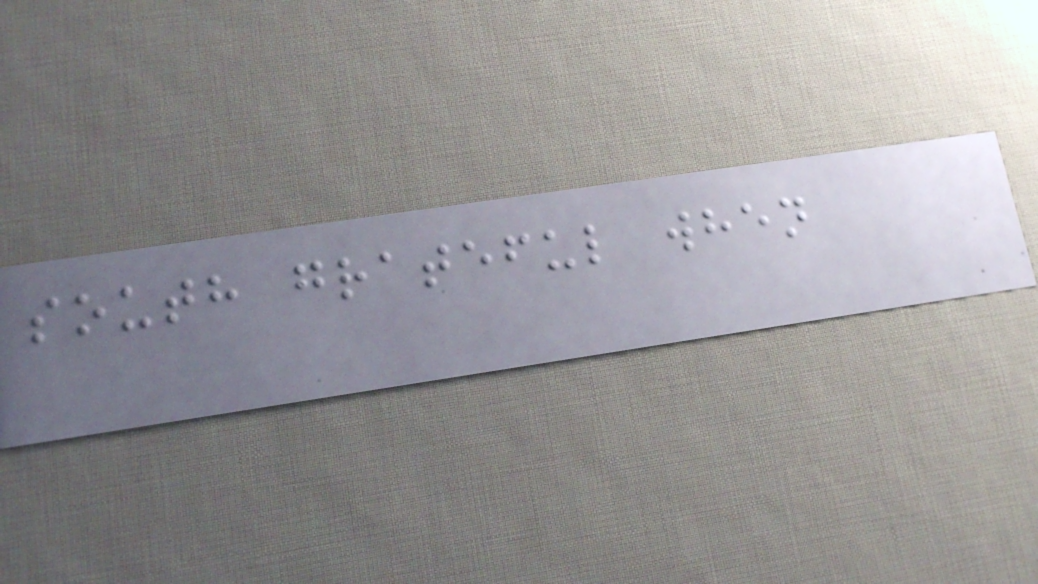south grateful when
